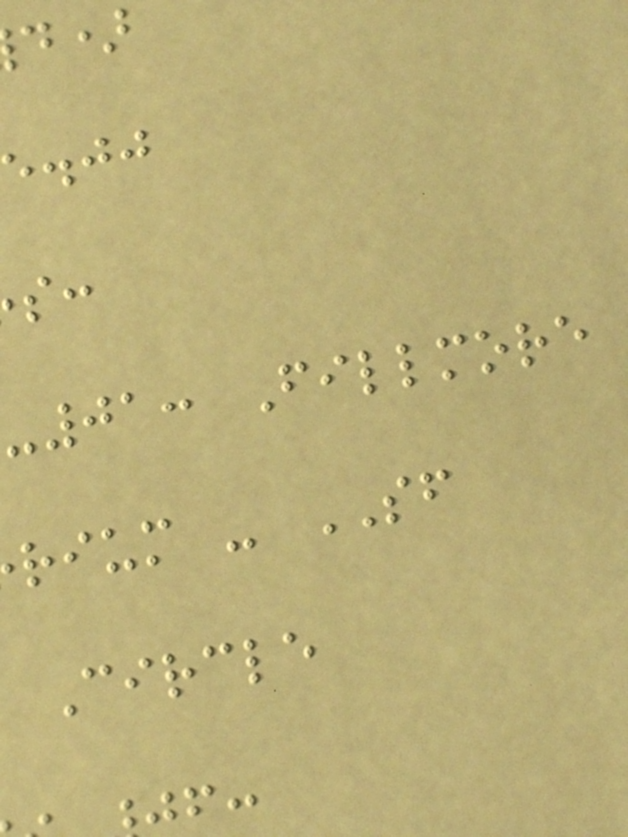e.jj
-01: Fillmore
rium - SF
Circle
